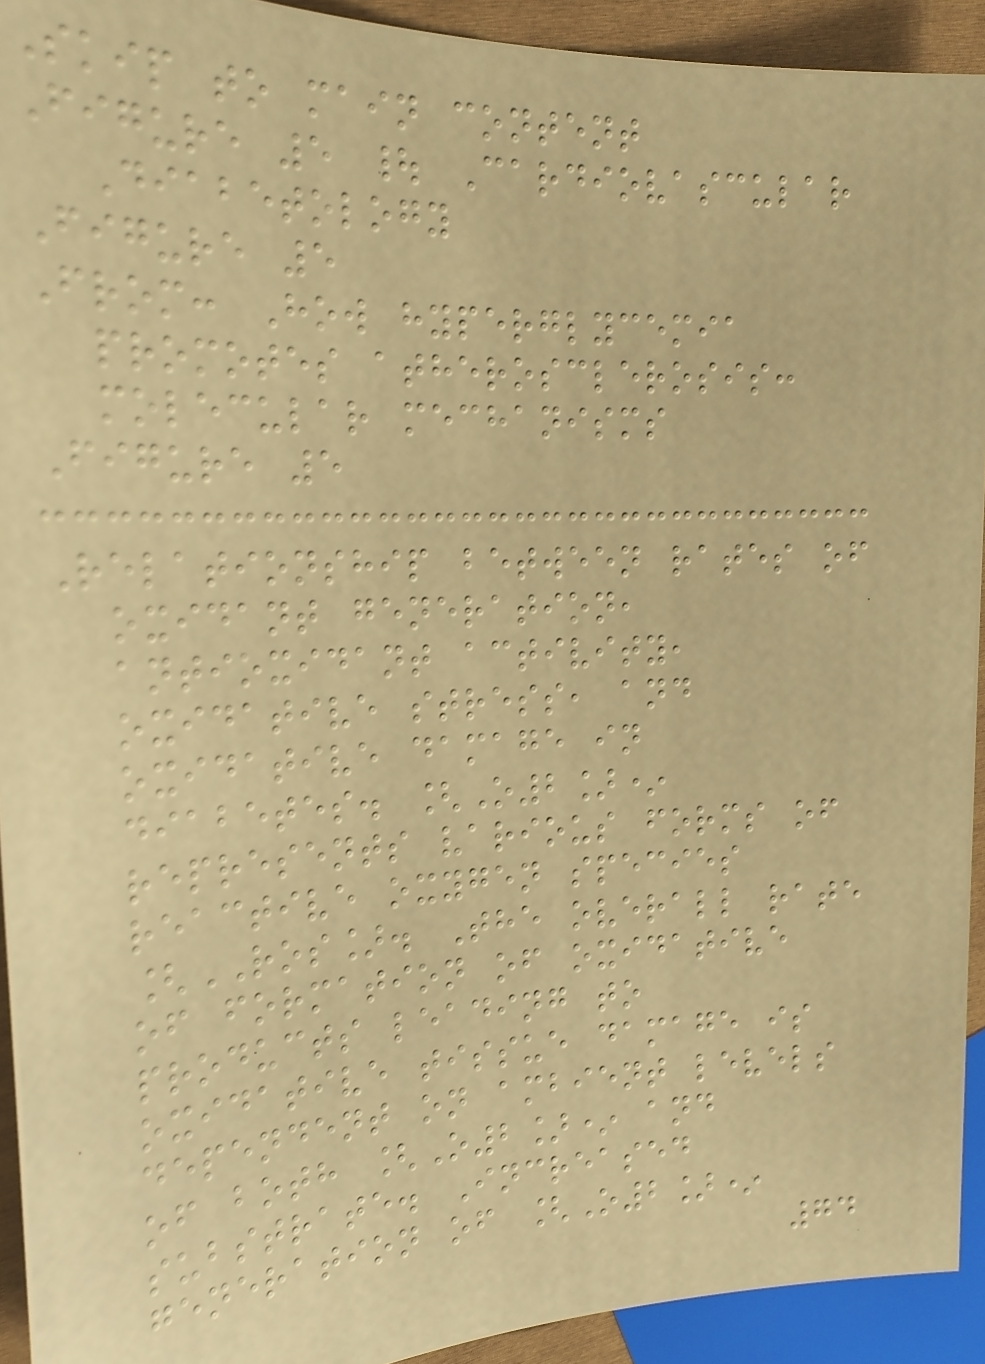Skip to main content
Figure 5 | Cardiovascular
Diabetology
Figure 5
From: How hyperglycemia
promotes atherosclerosis:
molecular mechanisms
Figure 5
Relationship between rates of
oxidant generation,
antioxidant activity,
oxidative stress, and
oxidative damage in
diabetes. [O2]*
represents various forms of
reactive oxygen species
[ROS]. The overall rate
of formation of oxidative
products leading to
oxidative tissue damage is
dependent on ambient levels
of both [O2]* and
substrate. Increased
generation of [O2]*
74
